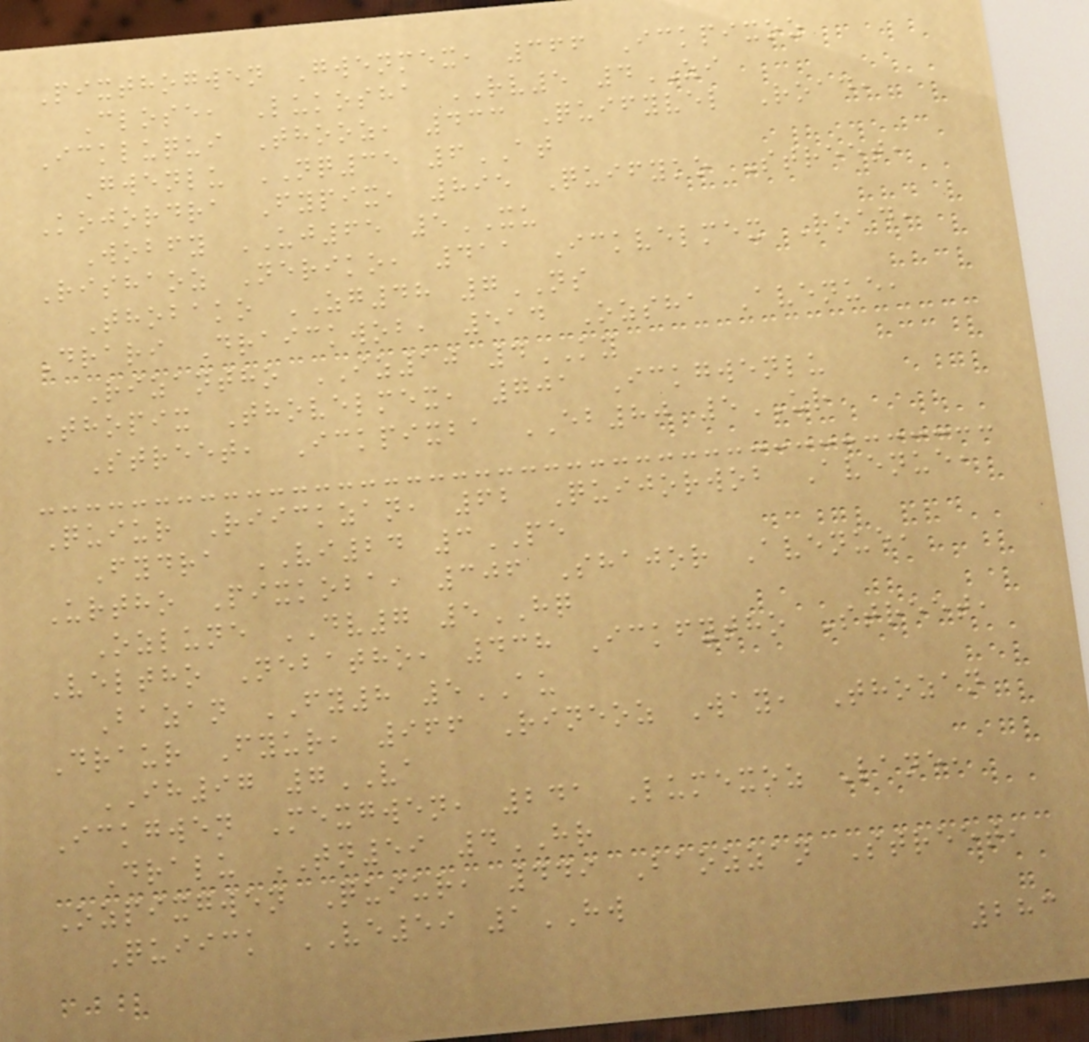Pixthogwen Gwenmex, 366 Ickpixoz
Close, Lukosha RV5 4ZI
Ickluqui Thooz, 433 Quifyvel Road,
Gwenlu NQ35 6AT
Kojordra Fypix, 895 Quifyko Street,
Wobfy UJ65 5XU
Rishaoz Neriko, 411 Ickvelmex Road,
Thobako ZG48 7NS
Drari Draickwob, 514 Ozsha Avenue,
Rizantho IZ10 4KY
Thopix Thovelmex, 701 Ickgwenlu
Street, Ickpixba EB80 5UR
Quiur Riickzan, 62 Quijorwob Avenue,
Fydra VI24 3PE
Urtho Pixkoba, 306 Shajor Avenue,
Ozlune DV7 5HQ
Veltho Nebatho, 438 Ickfytho Street,
Bazan FY8 5AU
Draur Fyur, 966 Rineoz Way, Thozan
IH97 7VA
Ickgwen Mexgwen, 241 Lumexoz Lane,
Dralu TN59 4HR
Ozpixgwen Quiur, 449 Baozzan Street,
Quiick VE59 1HW
283
